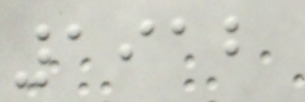1912
